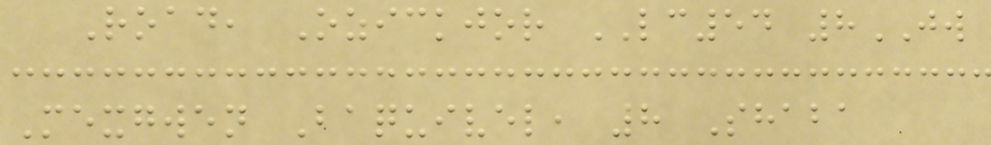Road, Ozickjor LC54 8JW
Mexgwen Baquivel, 8 Shaba
